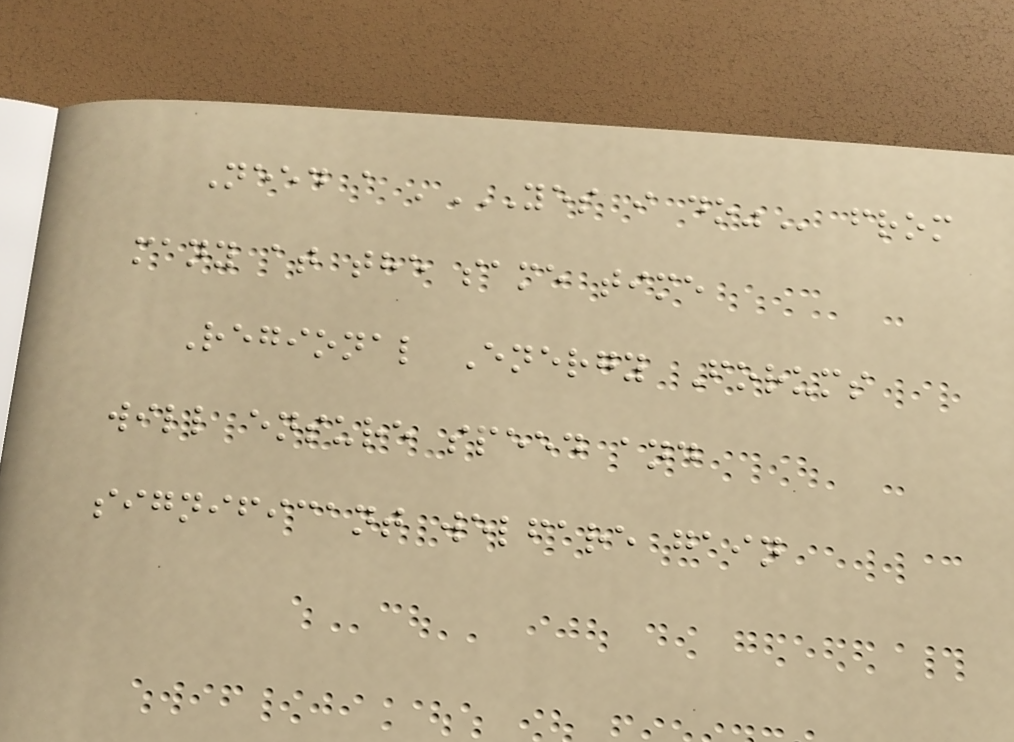Need a 'YES I DO" from
many at the same time
Regional Energy Forums
will ensure speed and
significant welfare gain
